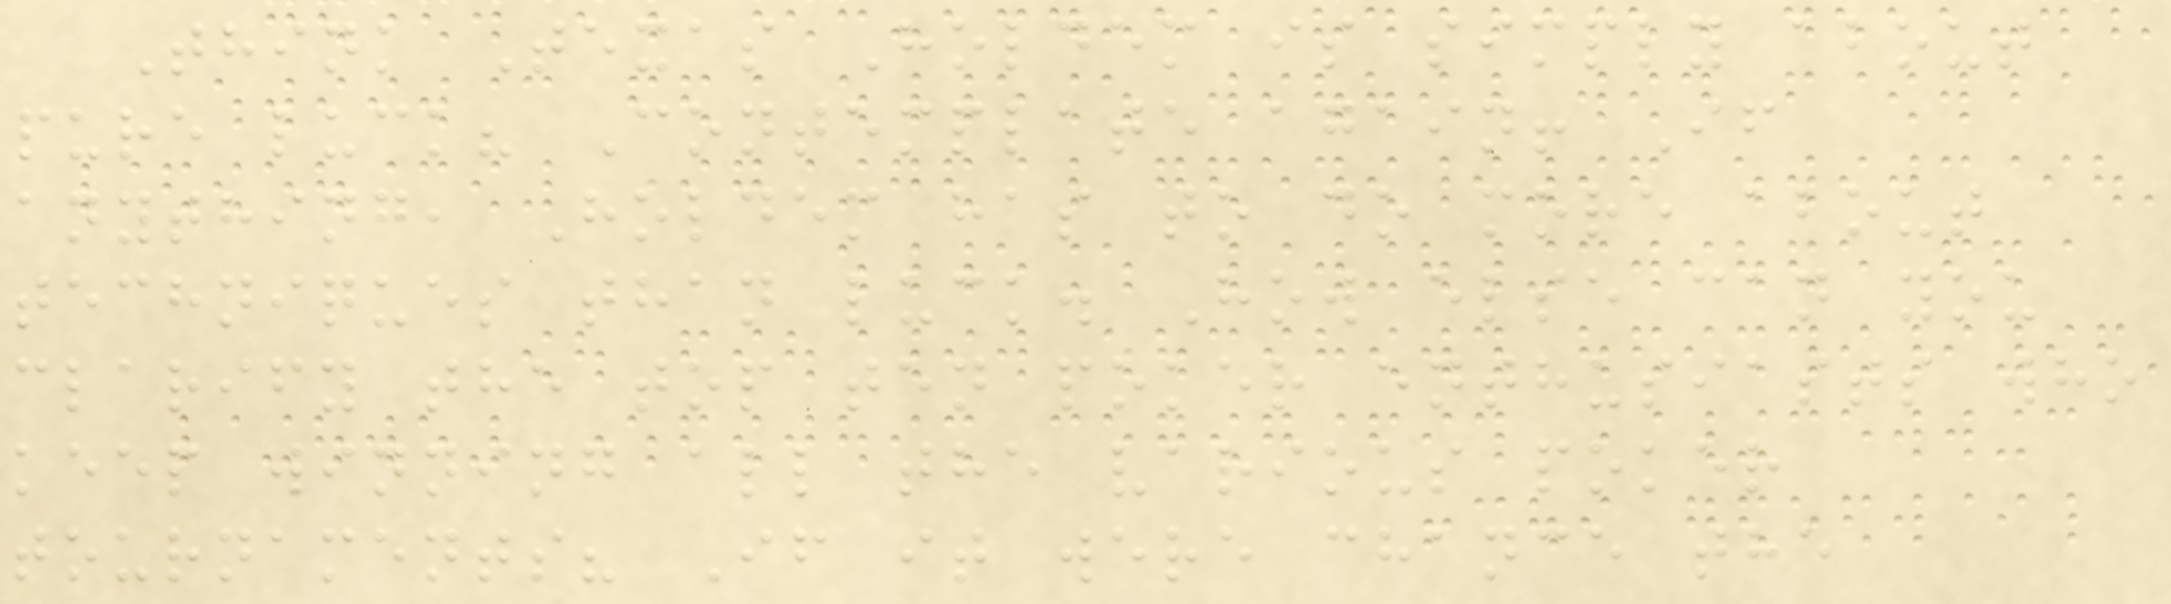Think Texas Holdem is simply about
pure luck? Contemplate again! If
anything, Holdem has to do more about
techniques than luck. How else can you
clarify the top ten poker enthusiasts who
keep winning all the various poker
tournaments? If it were chance the
